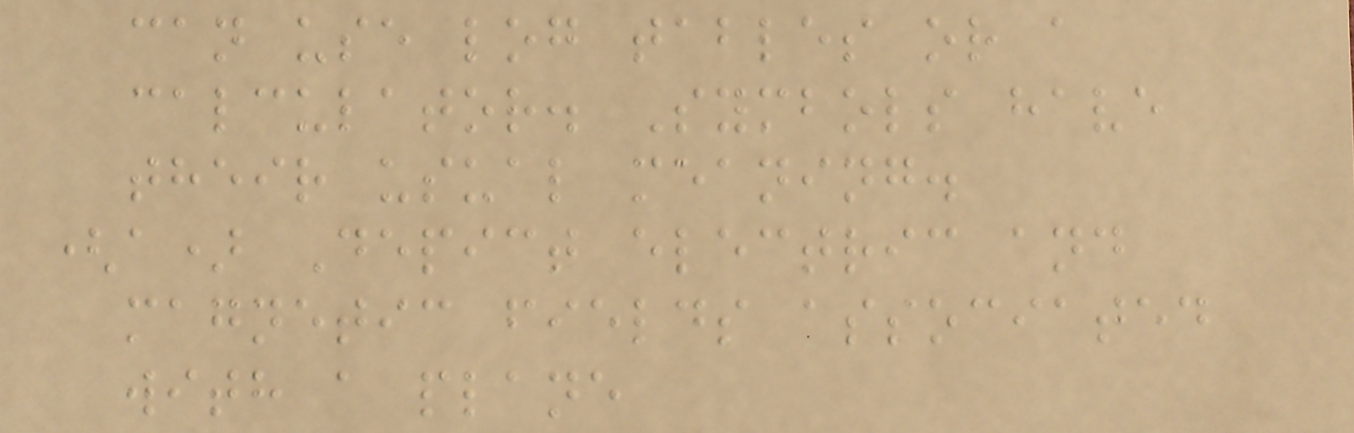can use log tables or a
calculator. Symbols have
their usual meaning.
(a) Depict electric and
magnetic fields associated
with a plane
